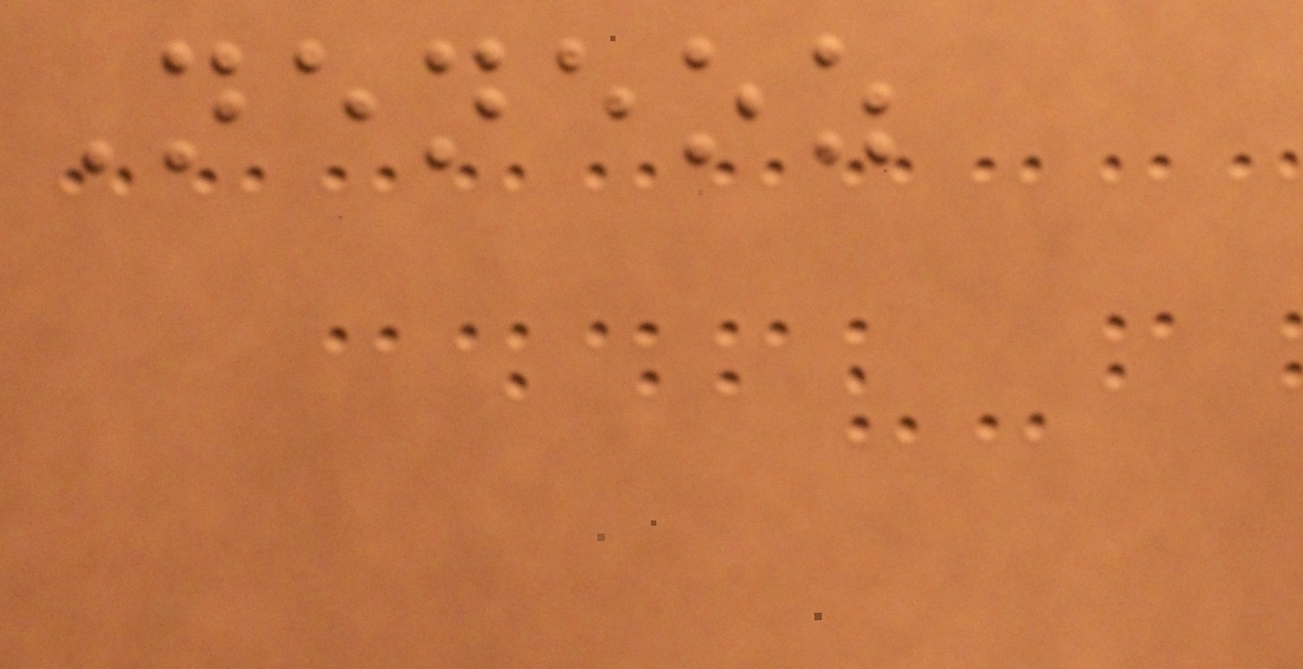Neneoz
